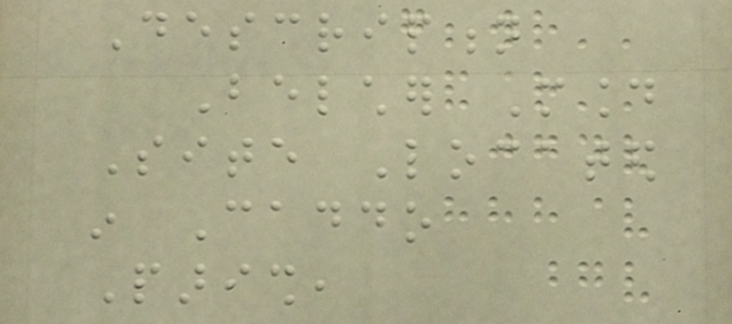Description
Belcher Mound
Site Located
in Caddo
Parish,
